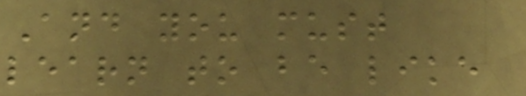And you must
learn to be like
